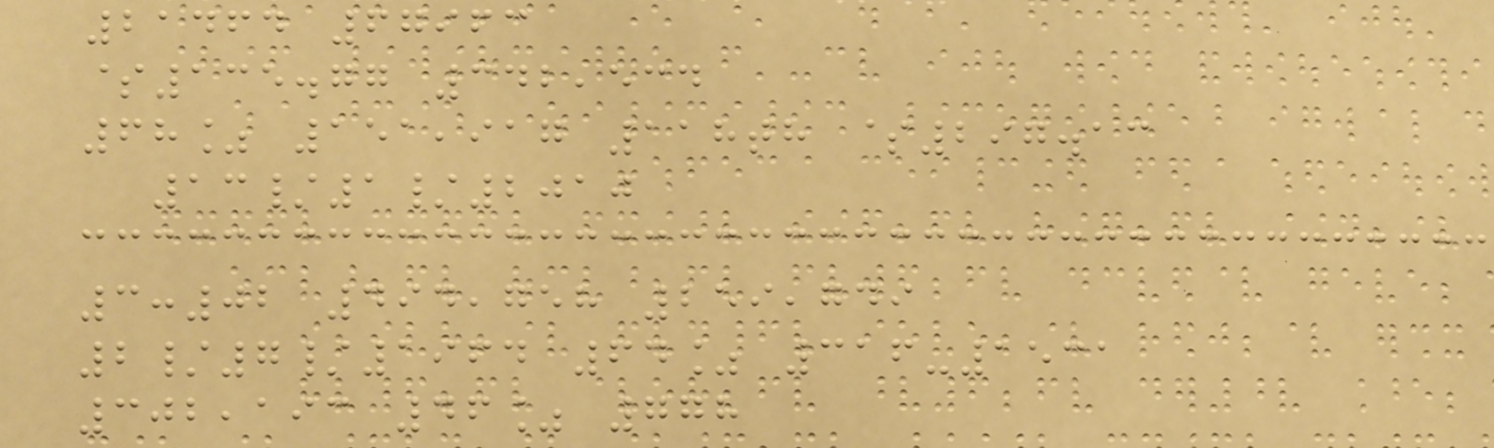21464 67963
$135.77 342,534
68% 151,917 118th $297.13
13/1/2010
3:02 494,758 259,749
2/7/1964 64% 316-1531
302,193 46% 778
